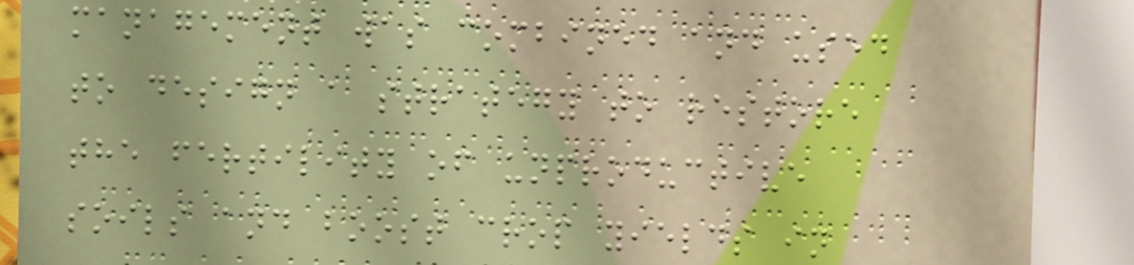management was combined and used
to design a strategy to restore
the fertility of unproductive
soils and boost crop yields in
